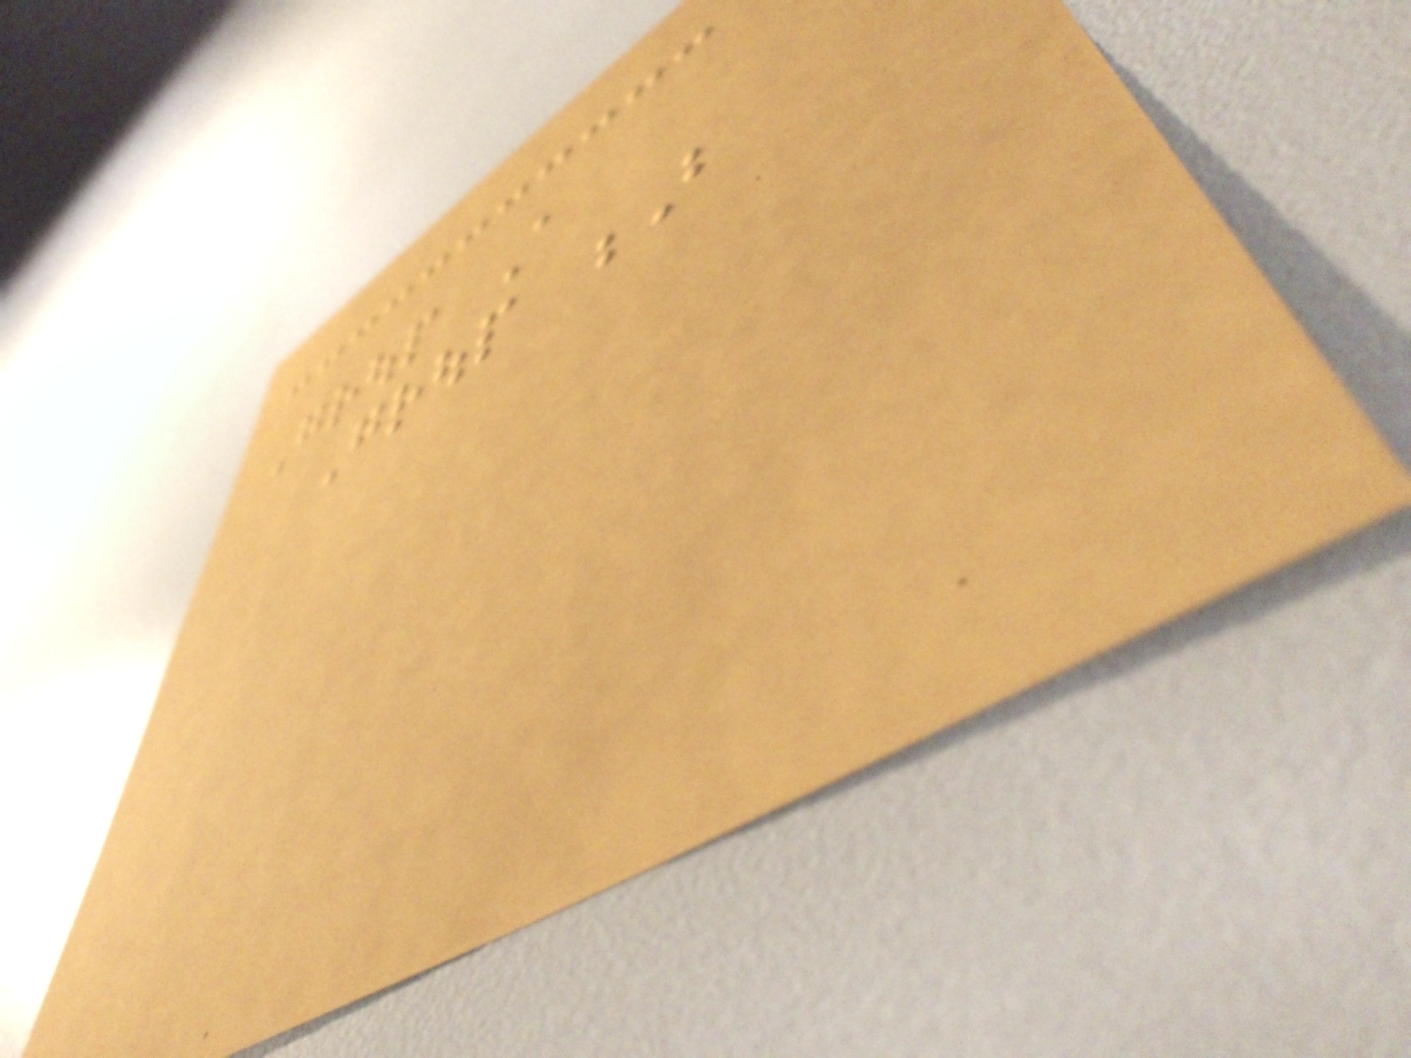Group A
Group B
